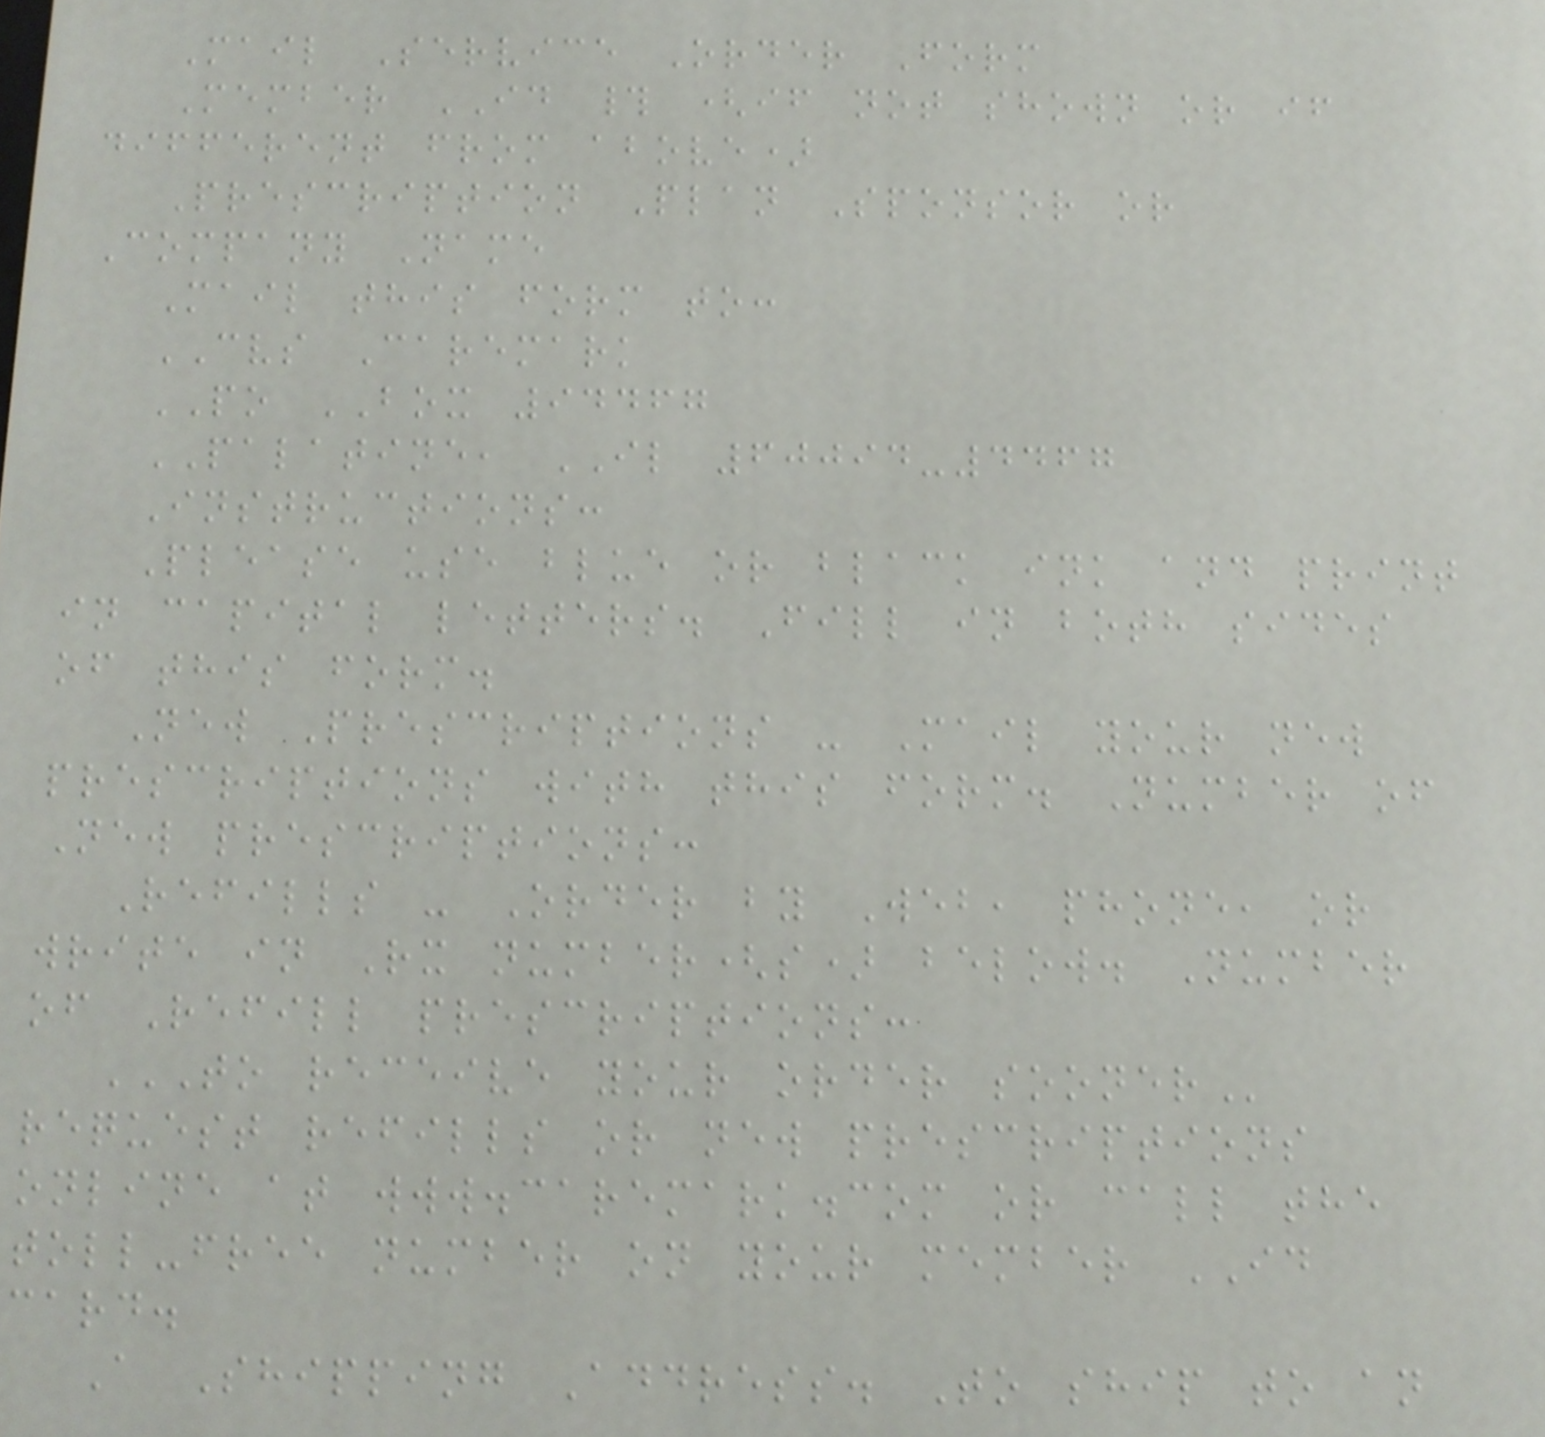Mail Service Order Form
Member ID # (if not shown or if
different from above)
Prescription Plan Sponsor or
Company Name
Mail this form to:
CVS Caremark
PO BOX 94467
PALATINE, IL 60094-4467
Instructions:
Please use blue or black ink and print
in capital letters. Fill in both sides
of this form.
New Prescriptions - Mail your new
prescriptions with this form. Number of
New prescriptions:
Refills - Order by Web, phone, or
write in Rx number(s) below. Number
of Refill prescriptions:
TO RECEIVE YOUR ORDER SOONER
request refills or new prescriptions
online at www.caremark.com or call the
toll-free number on your member ID
card.
A Shipping Address. To ship to an
